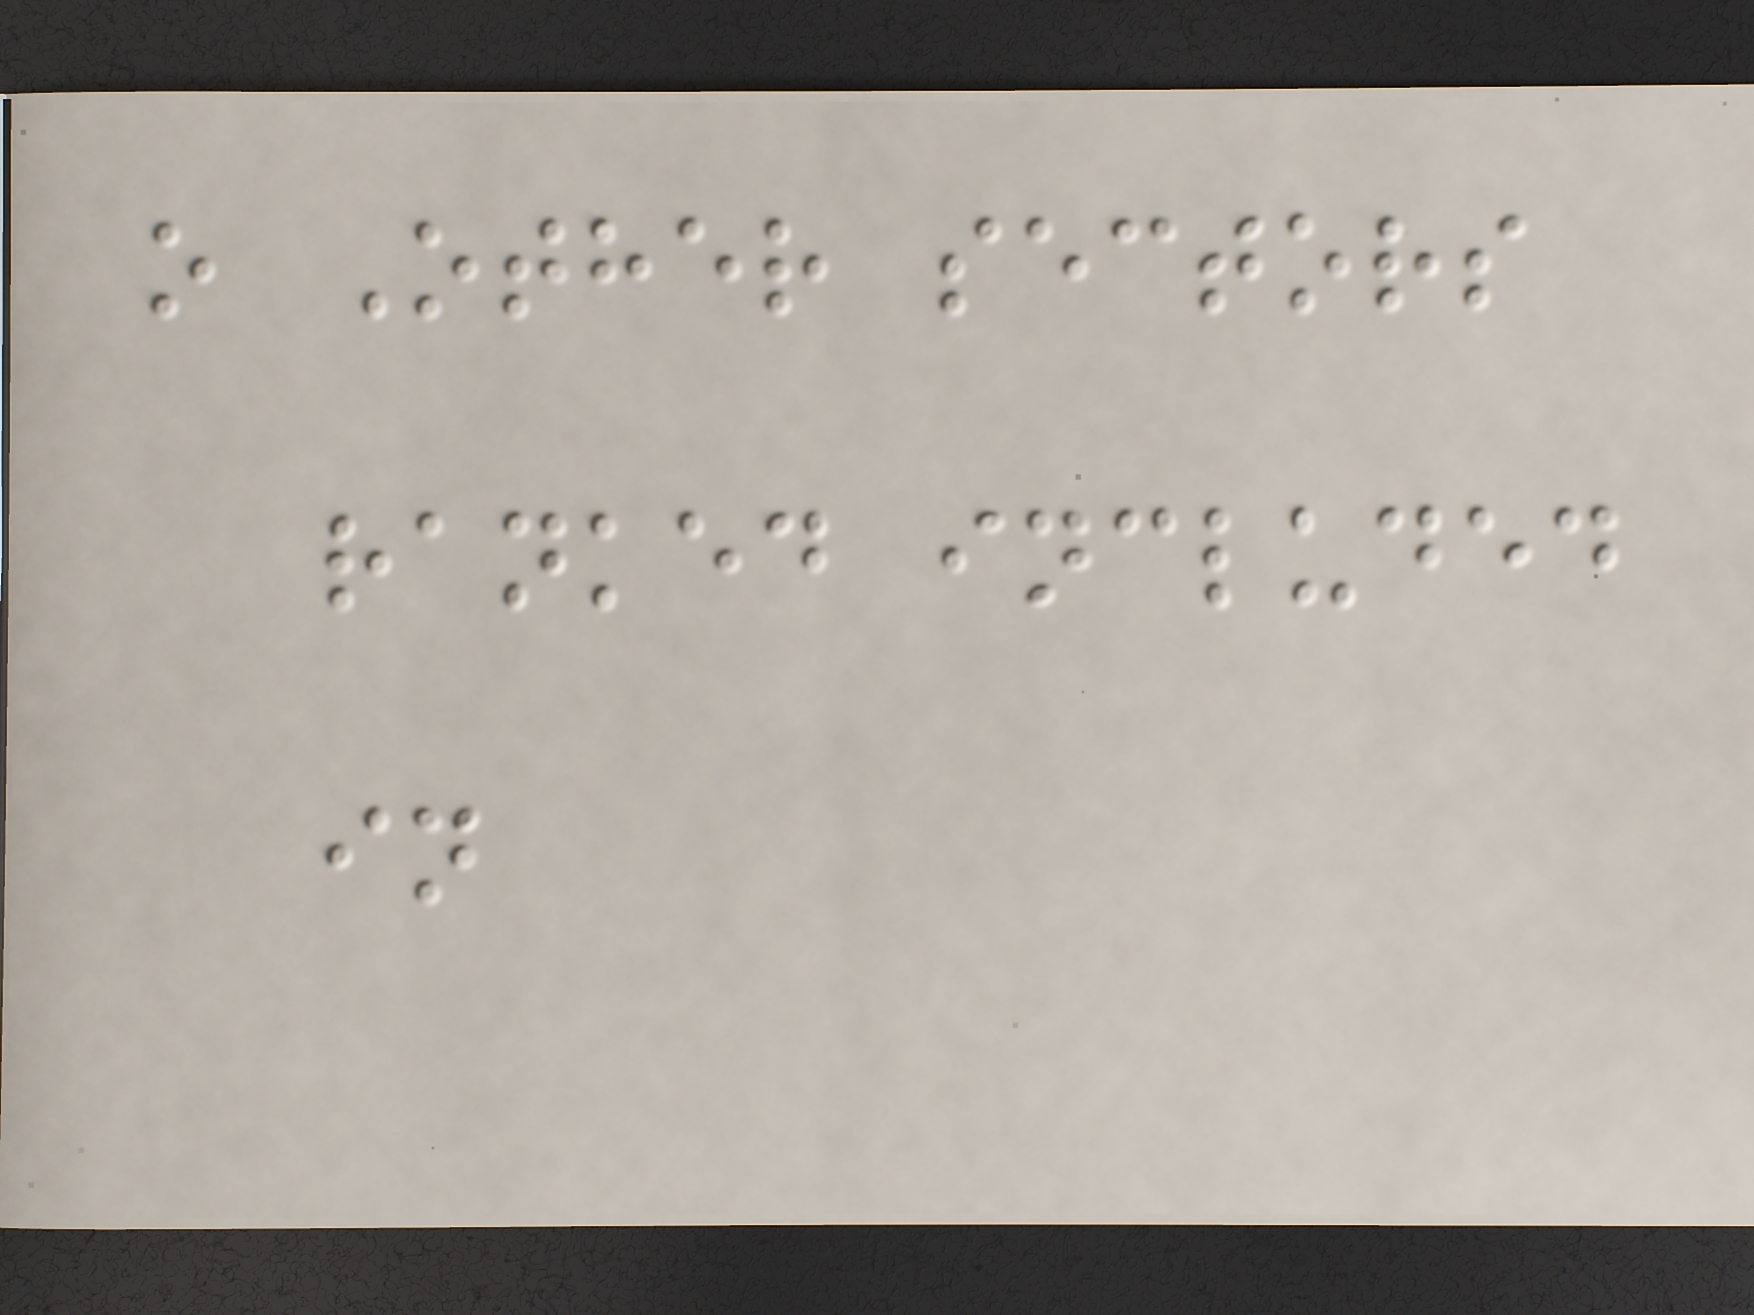o Other sectors
ranked included
in
